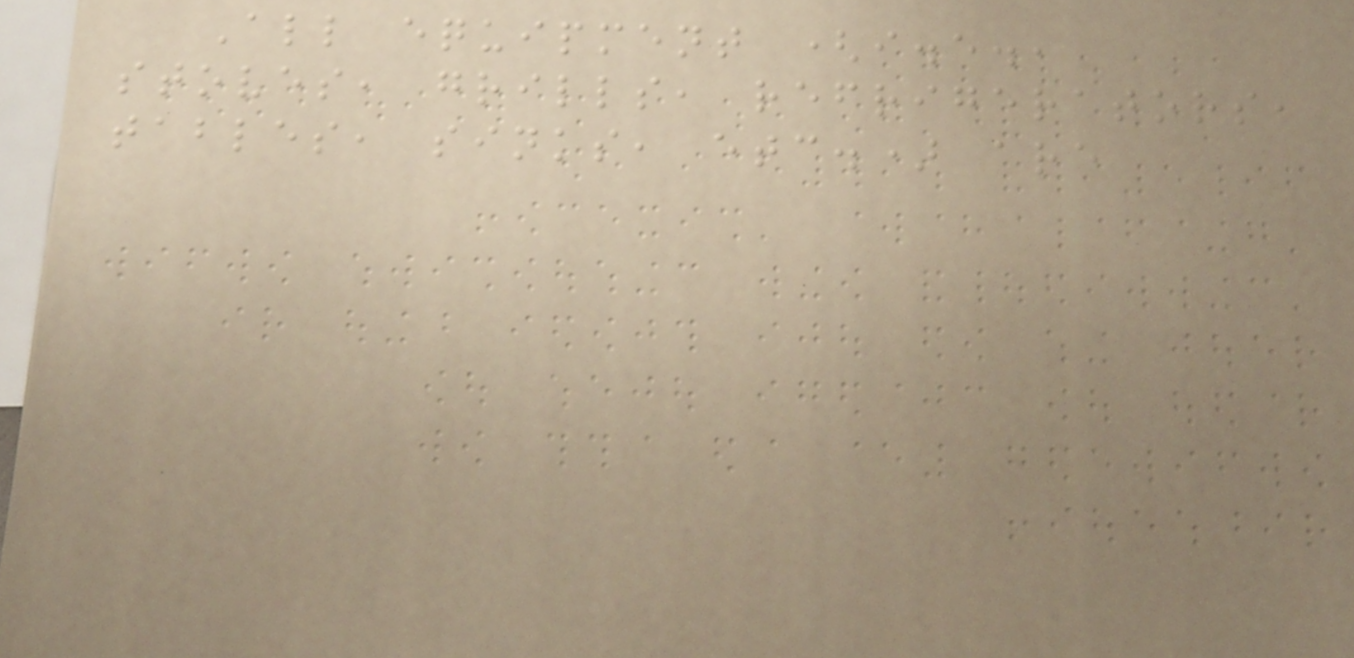All equipment (i.e.,
stoves, grills, refrigerators,
tables, sinks, etc.) are
